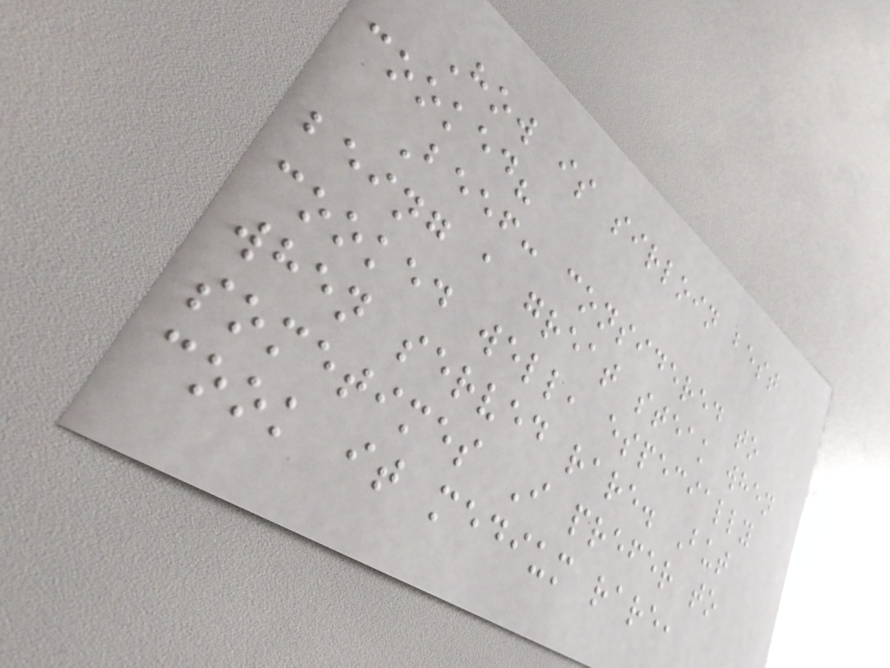How is sirloin best
cooked?
Beef: considered to
being a great steak when
cooked well, especially
when served rare. But
sometimes I prefer to
cook it medium rare,
